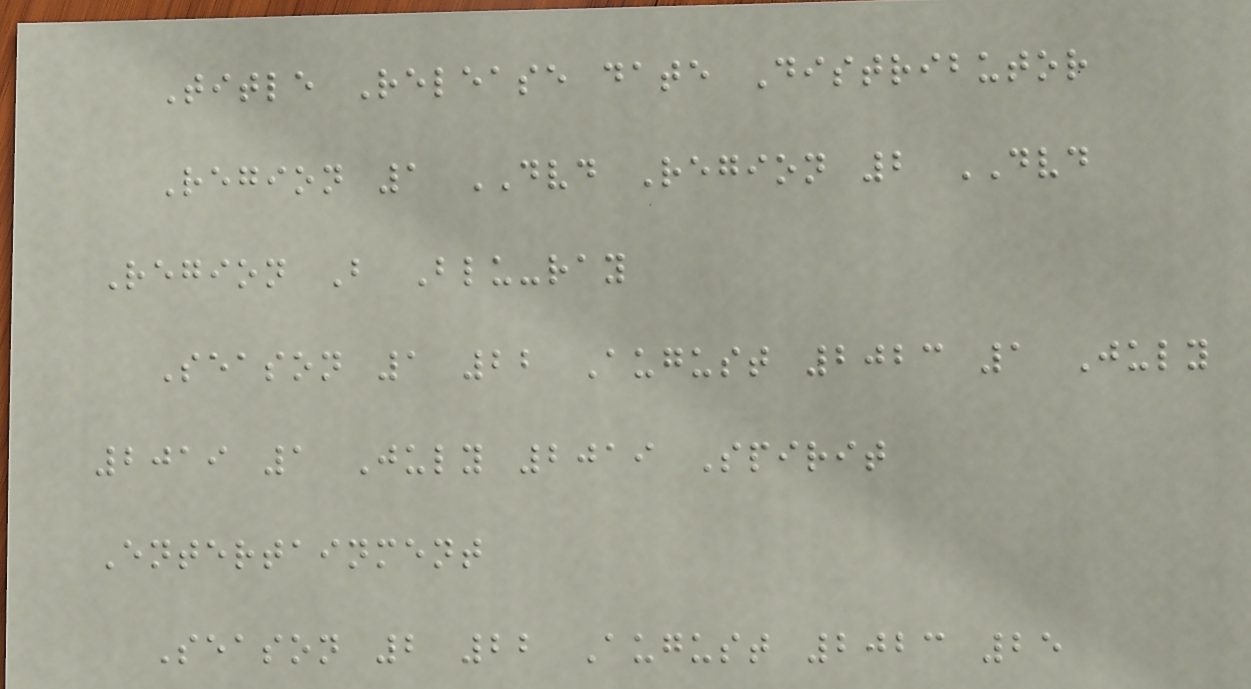Title Release date Distributor
Region 1 DVD Region 2 DVD
Region B Blu-ray
Season 1 22 August 2023 1 July
2019 1 July 2019 Spirit
Entertainment
Season 2 22 August 2023 25
